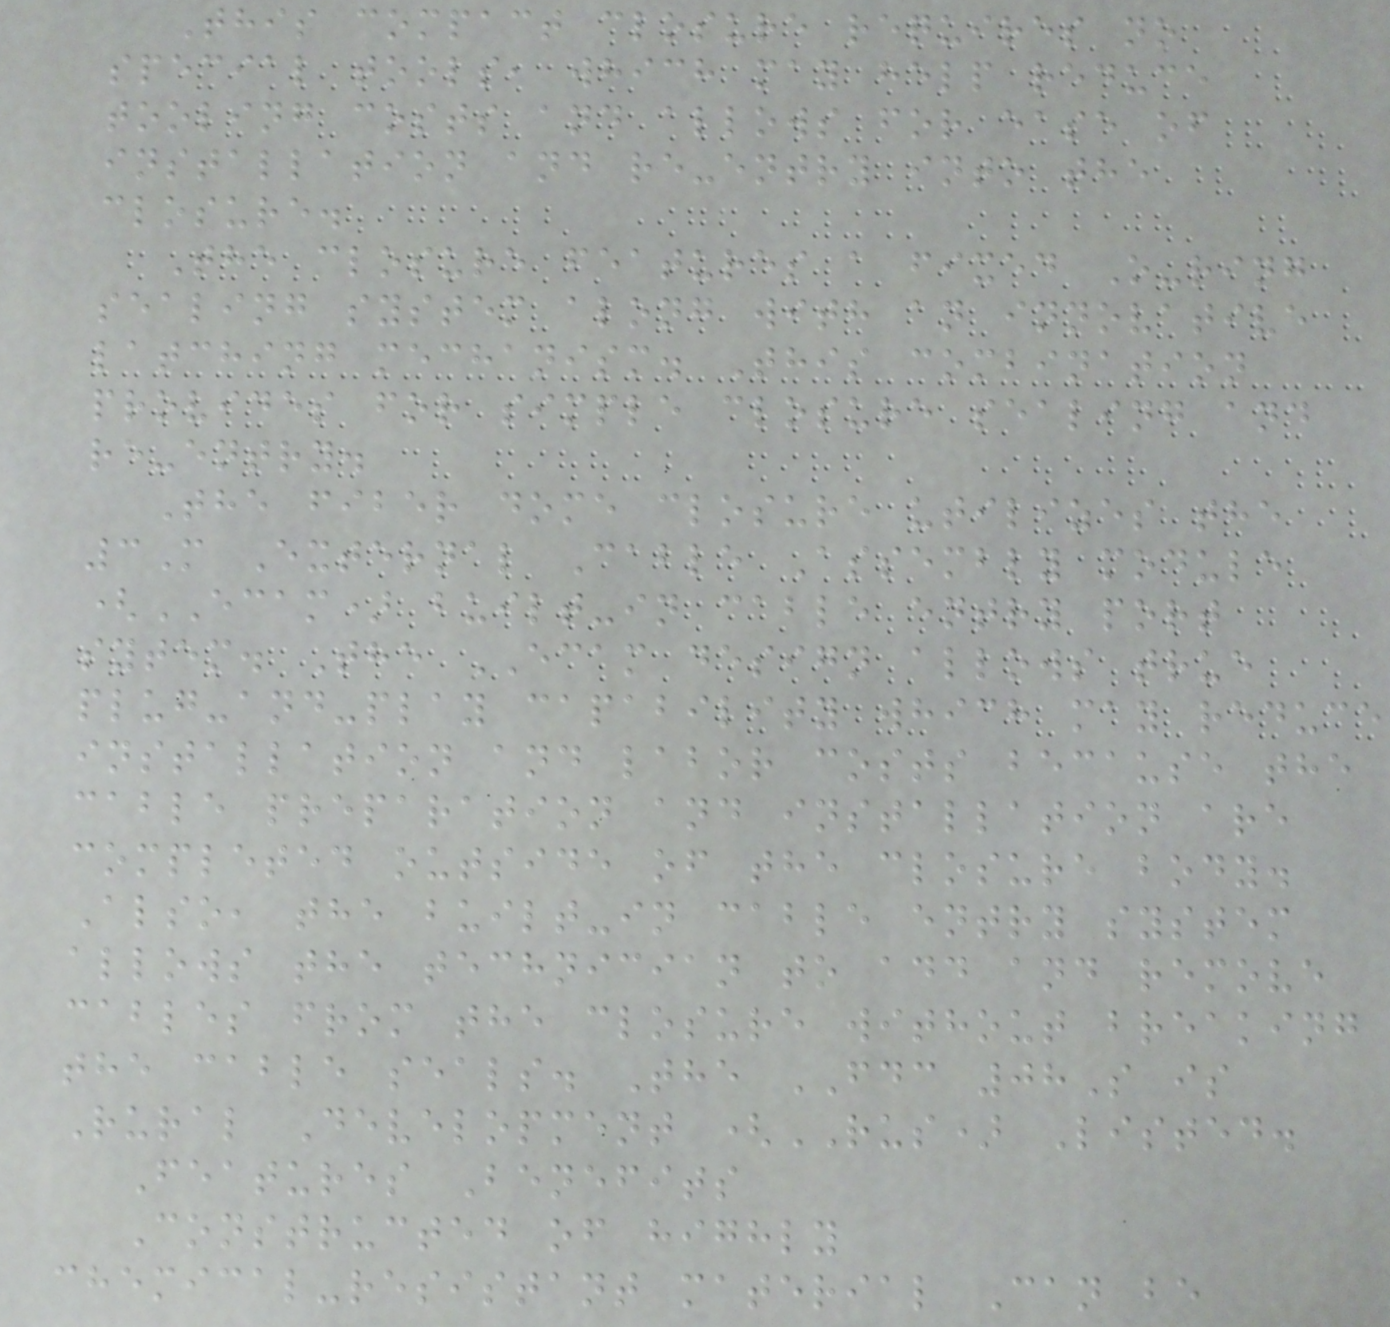This compact closure requires no
special tools, which may help reduce
tooling costs and allows for ease of
installation and re-entry into the
closure.
The closure features a fixed O-ring
sealing system along with an innovative
latching mechanism. This combination
provides for simple closure sealing and
re-entry.
The fiber dome closure utilizes the
3M External Cable Assembly module
(ECAM) built-in cable entry port
sytem. The ECAM design allows true
plug-and-play capability which may reduce
installation and labor costs because the
cable preparation and installation are
completed outside of the closure body.
Also, the built-in cable entry system
allows the technician to add and remove
cables from the closure without breaking
the cable seals. The FDC 08S is
Rural Development (RUS) Listed.
Features Benefits
Constructed of highly
chemical-resistant material Can be
